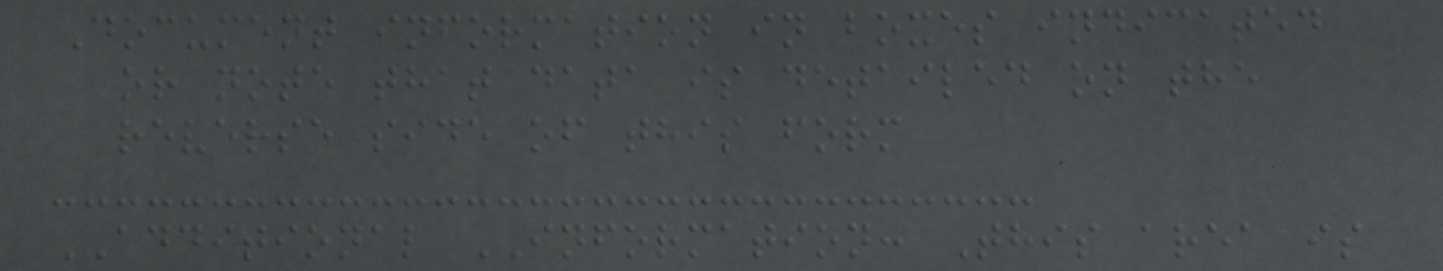Document information in boxes indicated
or note that data is detailed on the
reverse side of this form
ADDITIONAL INFORMATION: This area is
